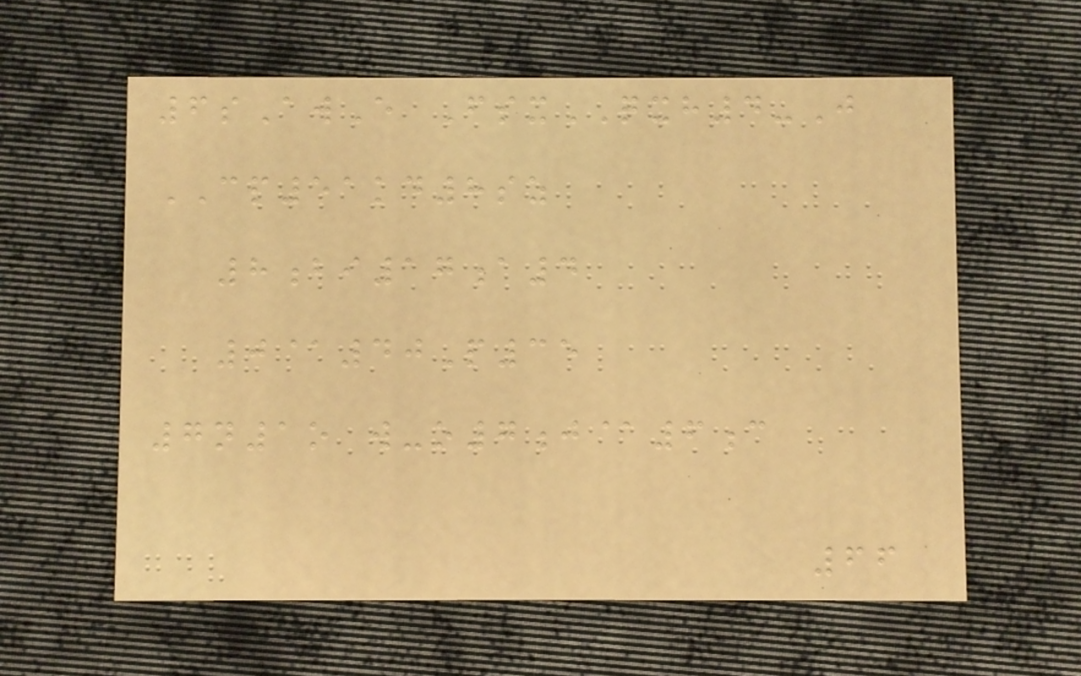6sAwE FsxQXH4-J
CP51kd8sz
8bi17a4
0@40P35
7n1o w-o7j@6c
66
